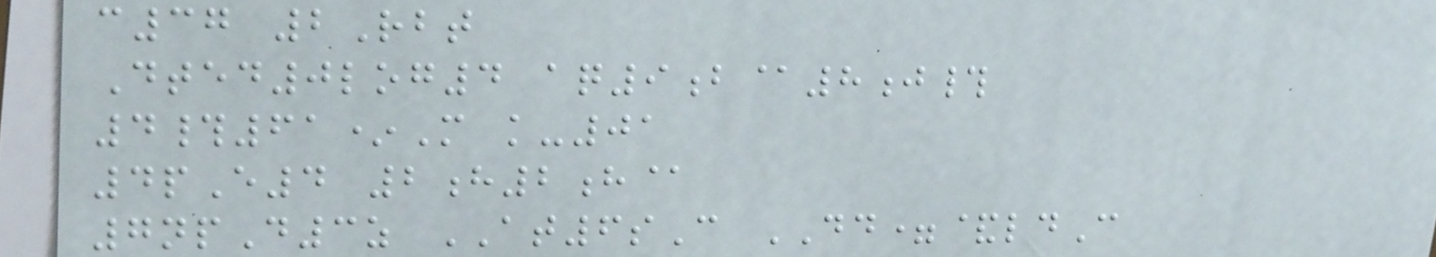c37 2Rbt
Dted0log4 aq9b@8j#
4#61*M k-01
4pE4 2h2h@
7npD3z AT6sC DD=&ldC
